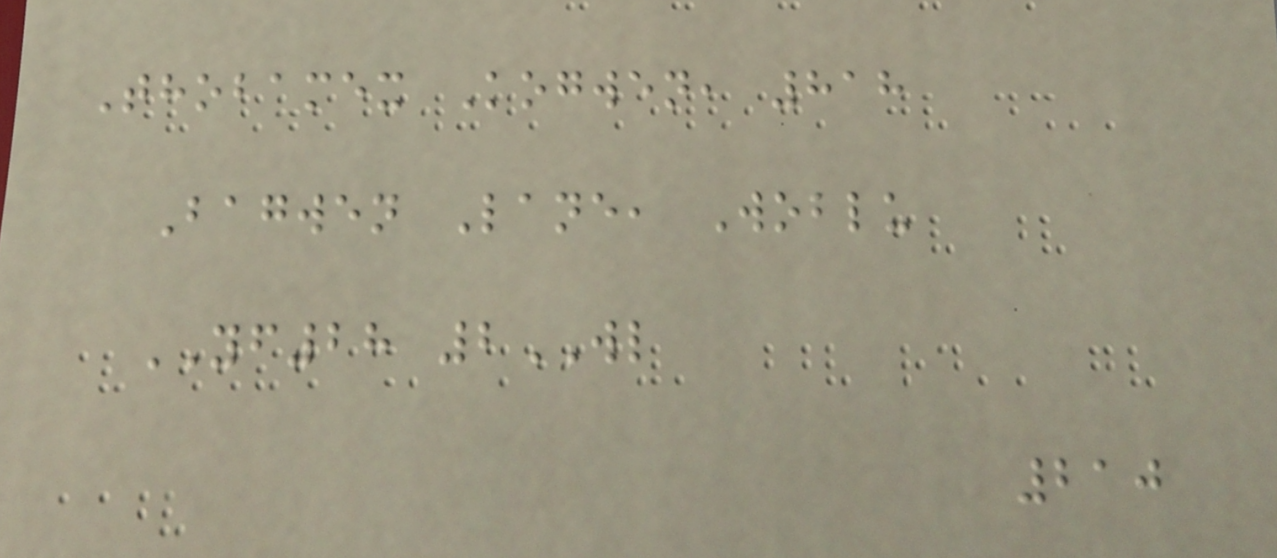Thobamex Kogwen, 818
Bagwen Lane, Woblu
YF28 2WL
210
